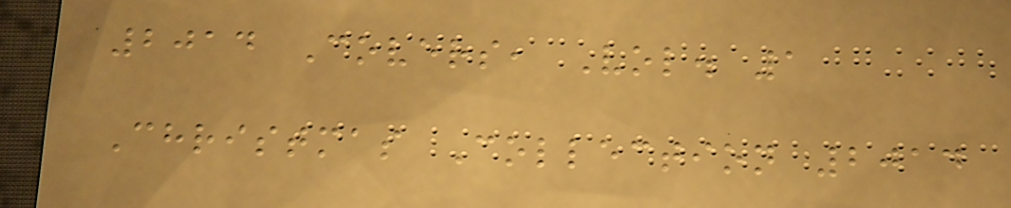2014 Covers, Vol. 1
Christmas Collection 2014
